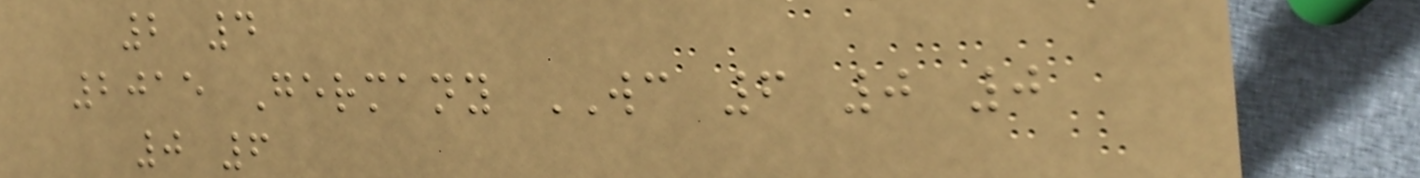2 4
2015 Germany WC 6 0 0
0 6
